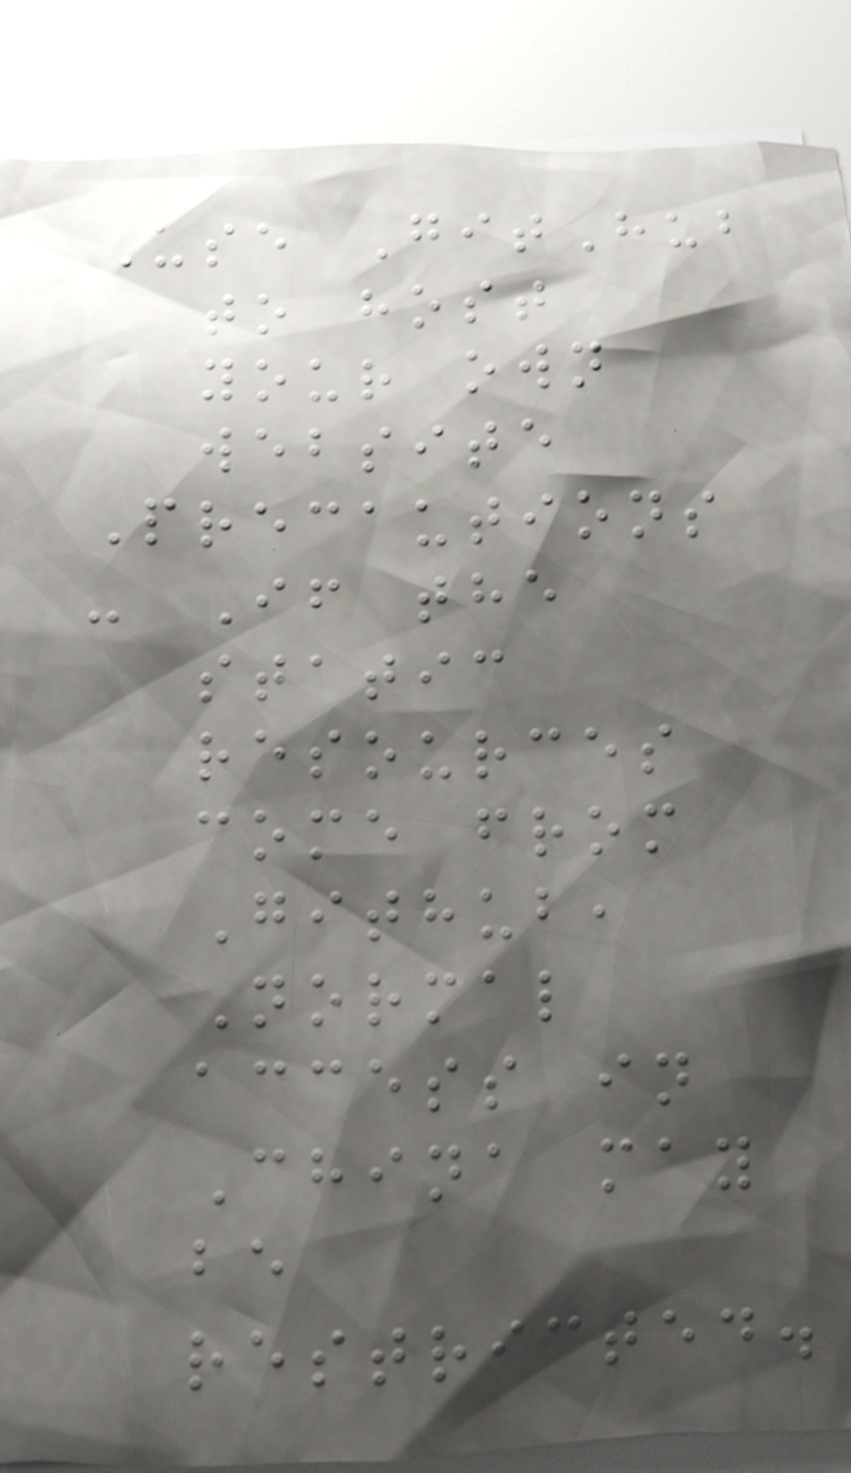Use GitHub
to host
your own
website
Precautions
- If the
static
resources
come from
Github,
Normal
access in
China may
be
restricted.
